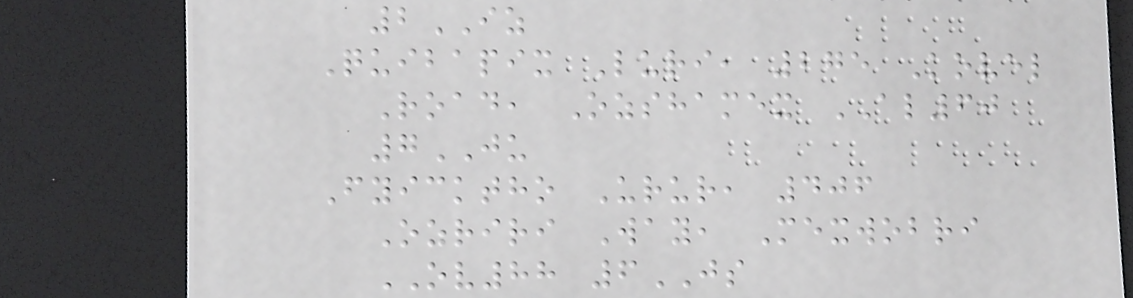2IZ
Quibapix Luri, 275 Kovel
Road, Ozshamex AL60
7JU
Fyicktho Urur, 406
Ozriri Way, Mexwobri
OV88 6JS
